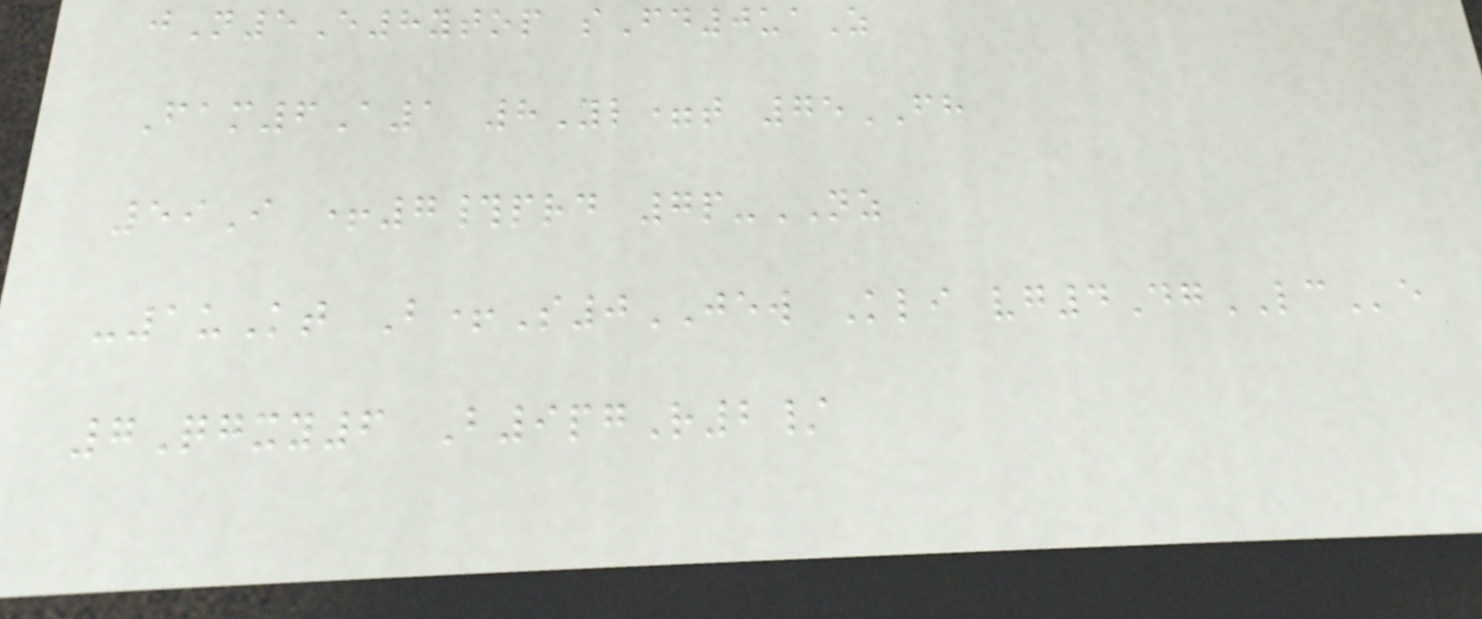jN5E8ytop sFd0uaZ
Fam6A1 8Yl=t 75FH
59I +7#prd 7p-NZ
-1uKt B+S0JEW Kli vg4DgLCe
7Qgxy6 B9pgR2/
